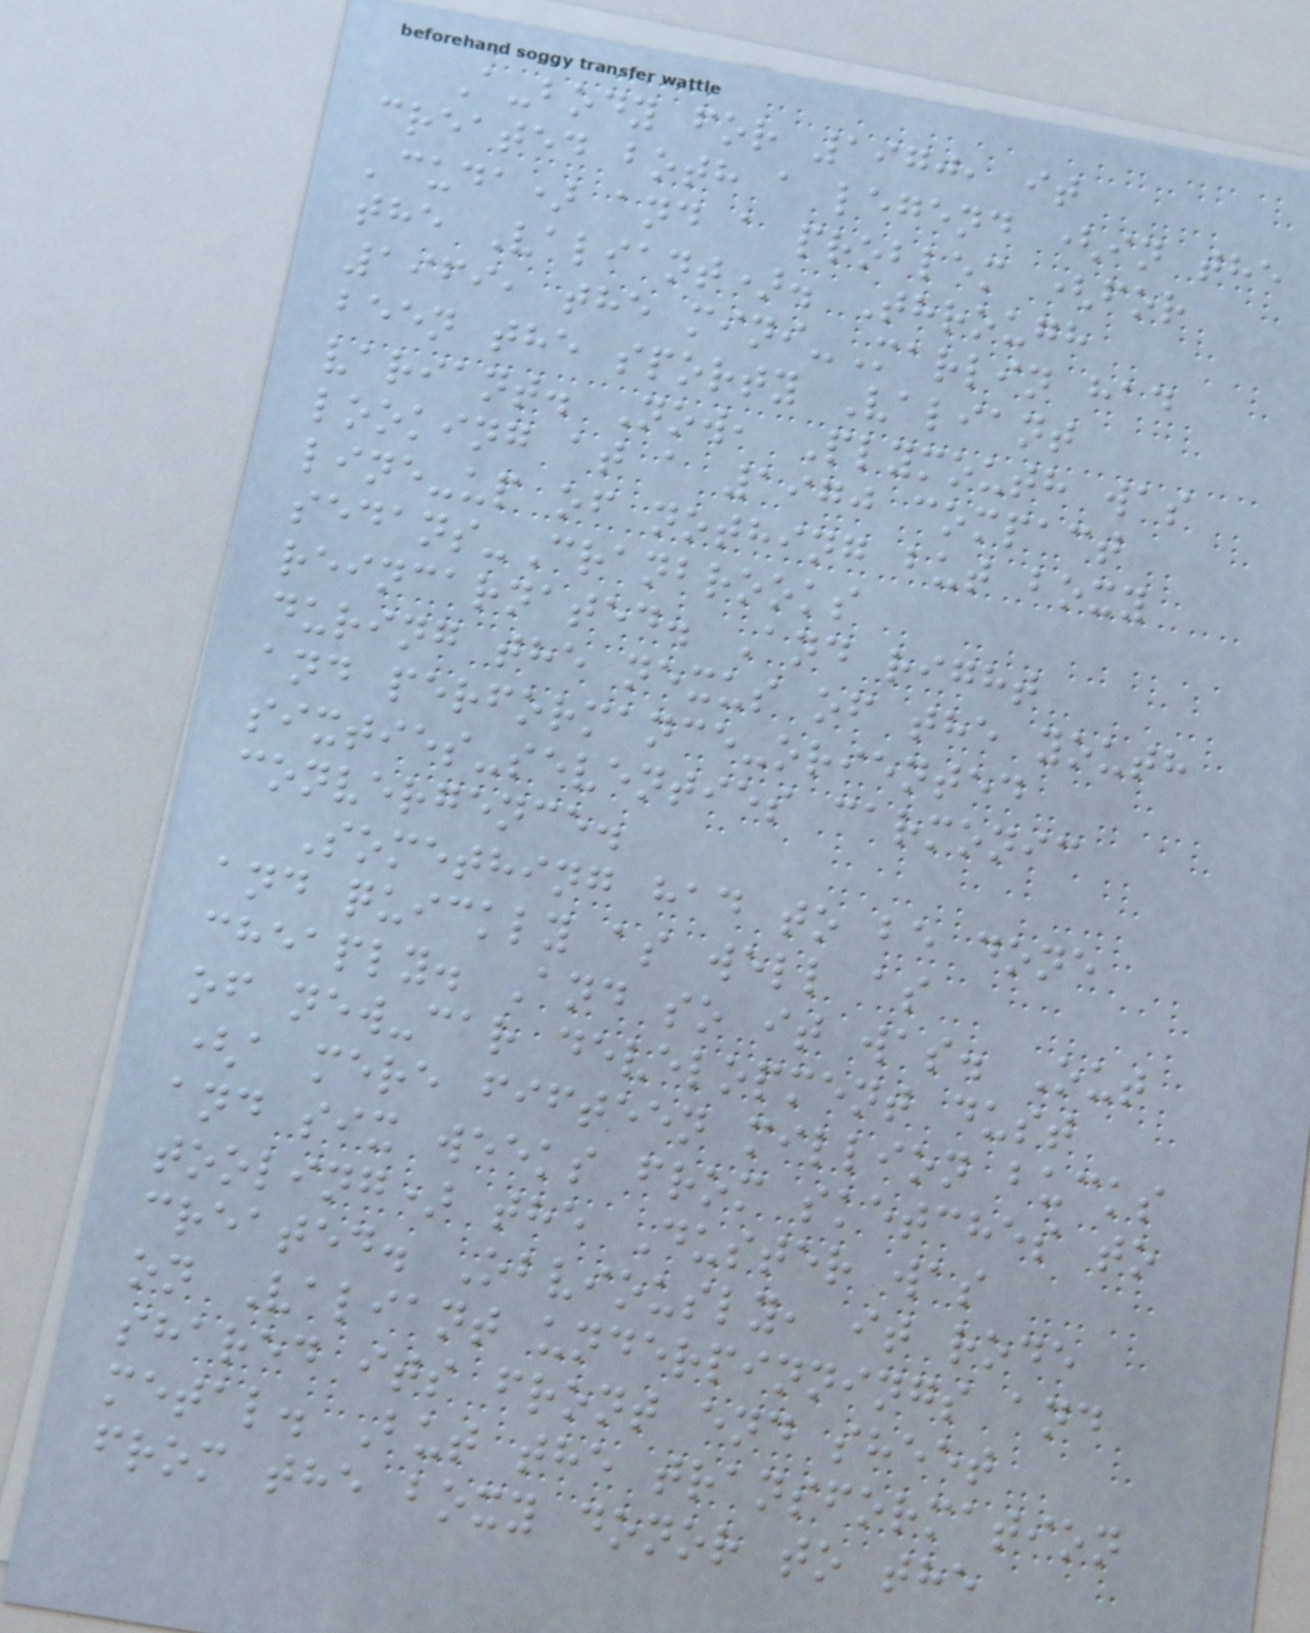A-body for 1970, it
created both a legend (in the
'cuda) and a problem (for
the Valiant). Through
1969, the mini-Marlin had
been the sporty Valiant
variant. Now, Plymouth was
looking at a 1970 compact
line-up of nothing but boxy
sedans-Cranbrooks
reincarnated. And right
during the nexus of the youth
and performance-oriented
sixties-seventies carmonic
convergence.
Something had to be done
and quickly as well as
cheaply. And so it was. Out
of new-car development dust
(a mere fifteen million bucks
and six weeks from sketches to
tooling) the Duster was
created. Obviously, it rode
on Valiant underpinnings and
shared its front end sheet
metal. But the transformation
from the boxy donor to the
